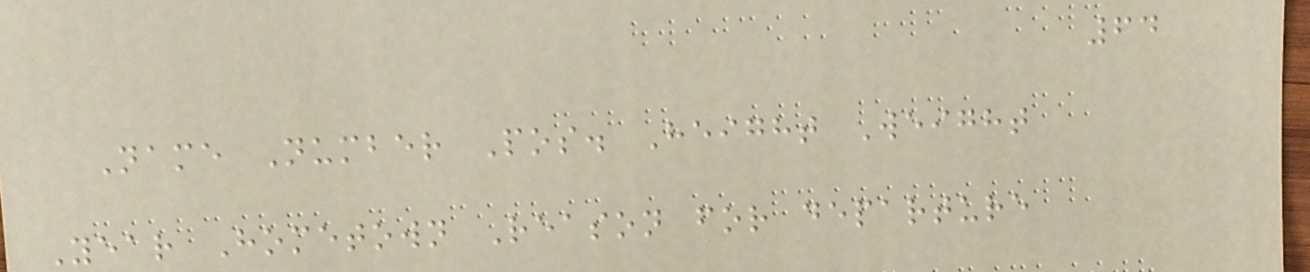64
Name Number Pos. Height Weight
Year Hometown Reason for departure
